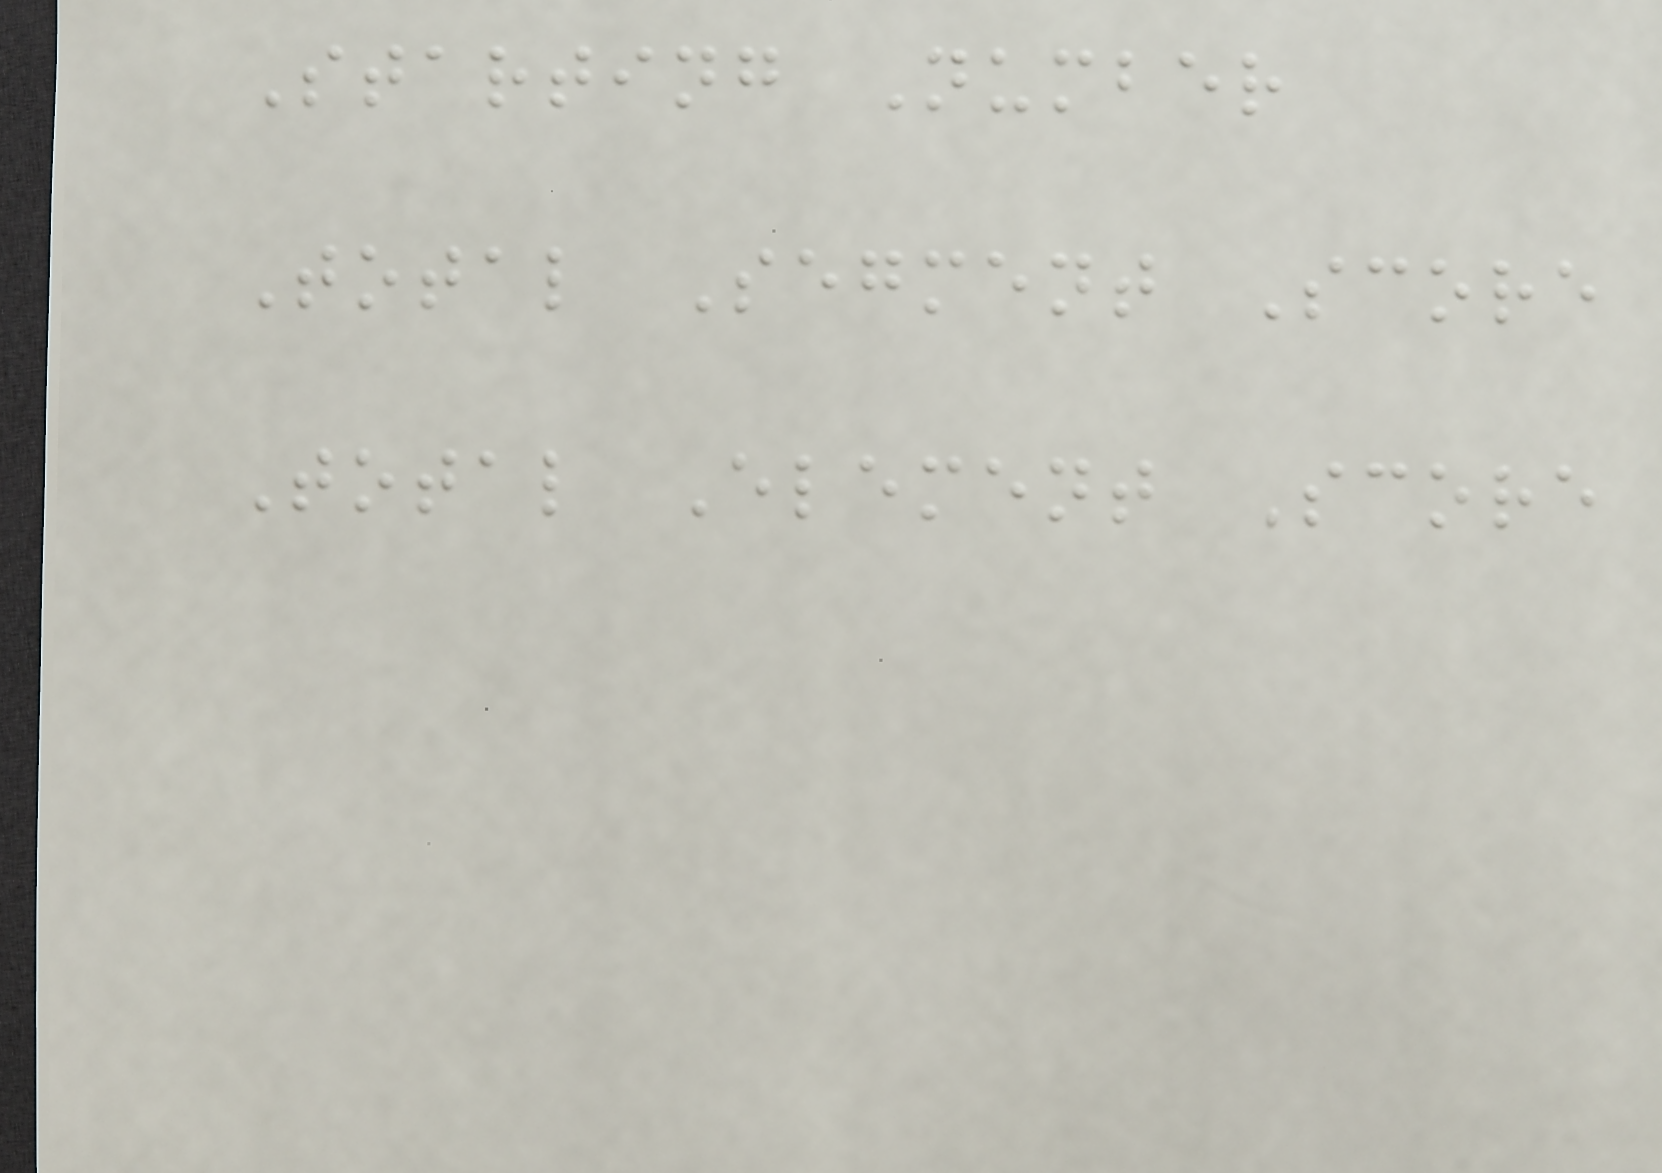Starting Number
Total Segment Score
Total Element Score
